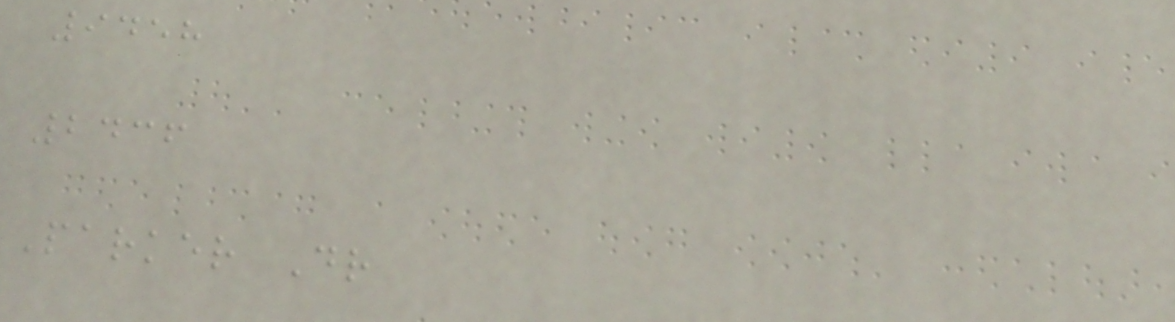9458
2436
Parker Dr
